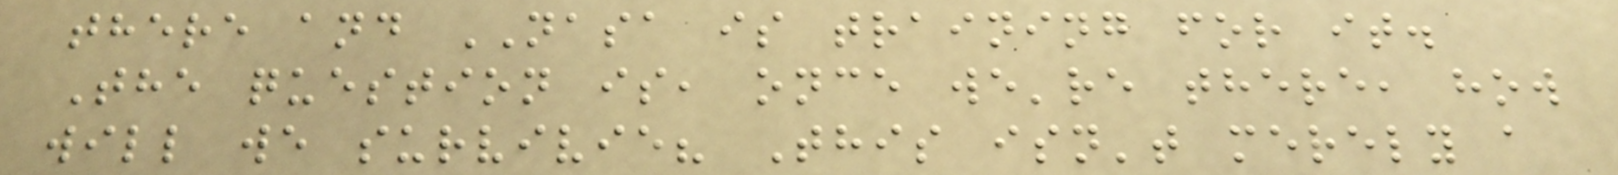there and NASA is training for it.
The question is, once we're there, how
will we survivie? This isn't merely a
